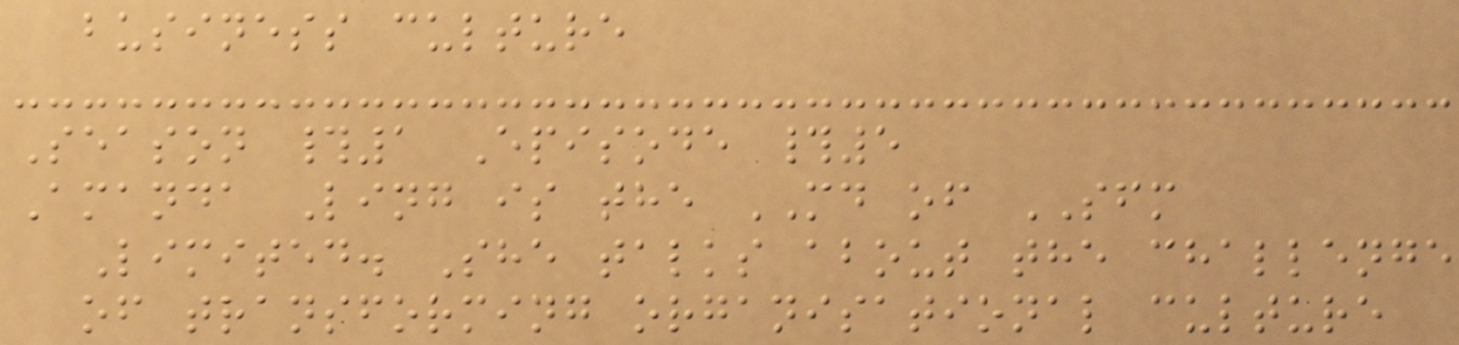business culture
Season #1 Episode #5
Amanda Ling is the MD of SFM
Limited. She talks about the challenge
of transforming organisational culture
